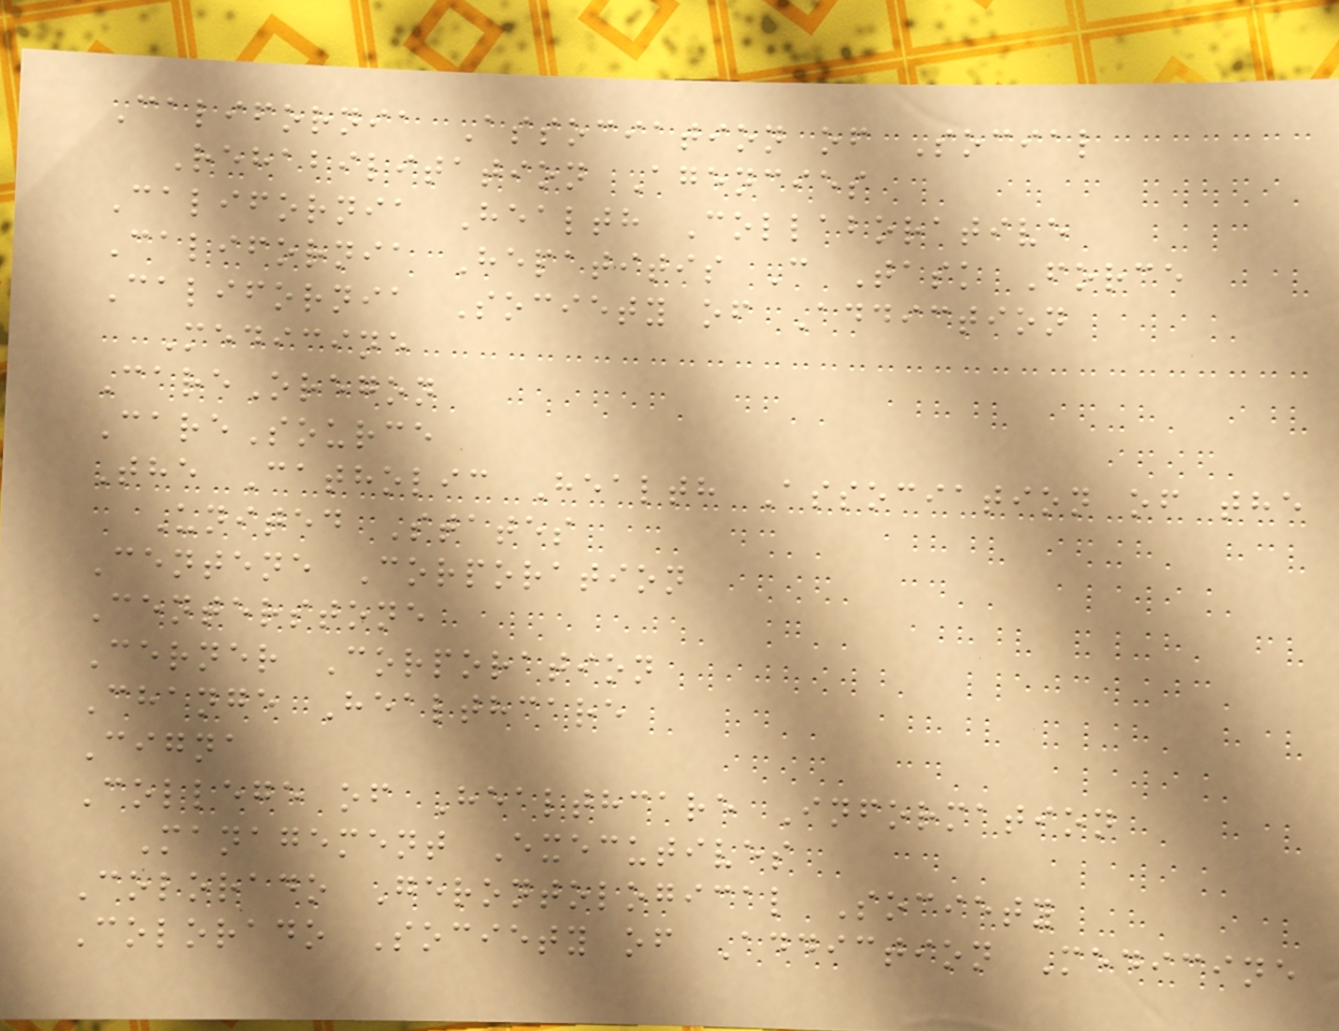California Association of Social
Rehabilitation Agencies
California Health Collaborative
California Hepatitis C Task Force
California Society of Addiction
Medicine
CareOregon
CareSource
The Catholic Health Association of the
United States
Centene Corporation
Centerstone
Cerner Corporation
Change Healthcare
Cigna
College of Healthcare Information
Management Executives
Colorado Gerontological Society
Colorado Society of Addiction Medicine
